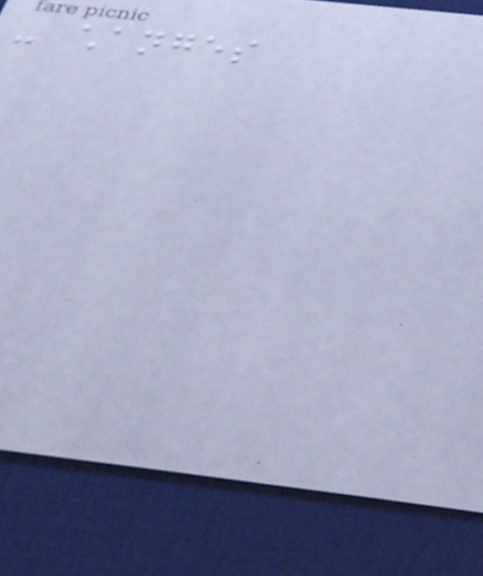- changes
